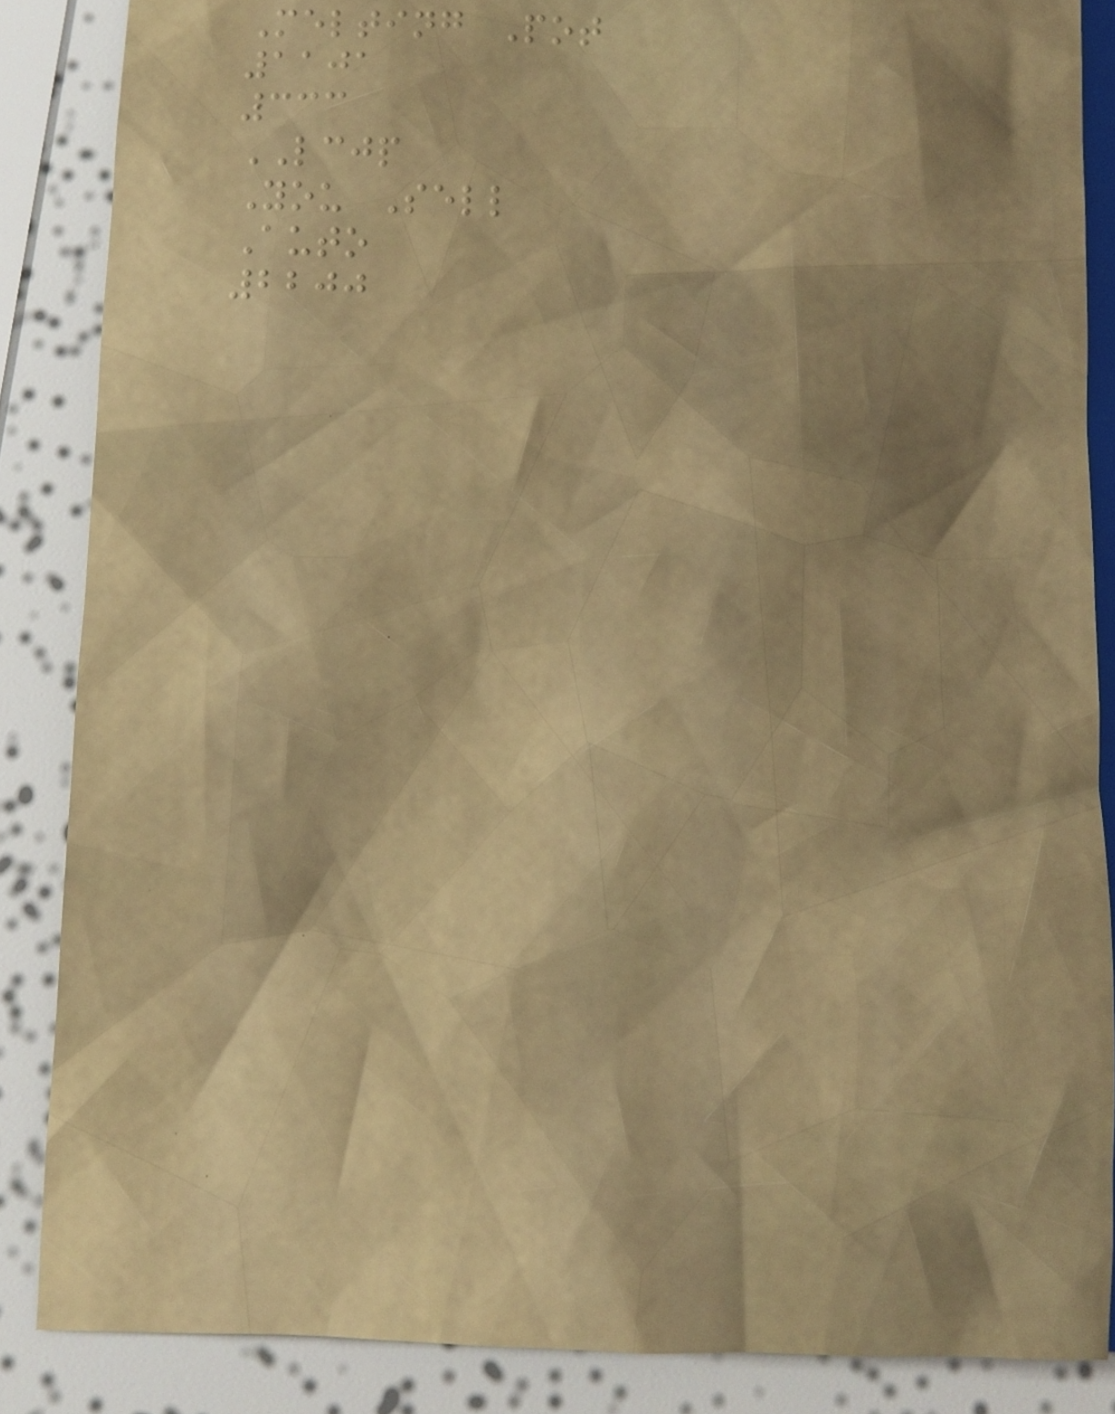Melting Pot
1101
333
LCJP
You Sell
Auto
2200
